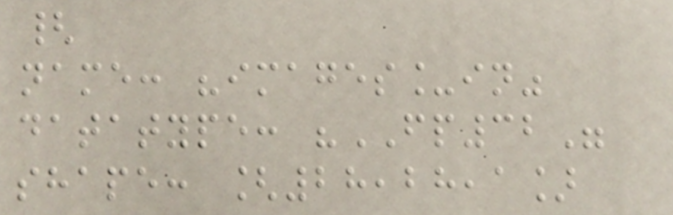{
name: "images_in"
datatype: "FP32"
shape: [28,28,1]
